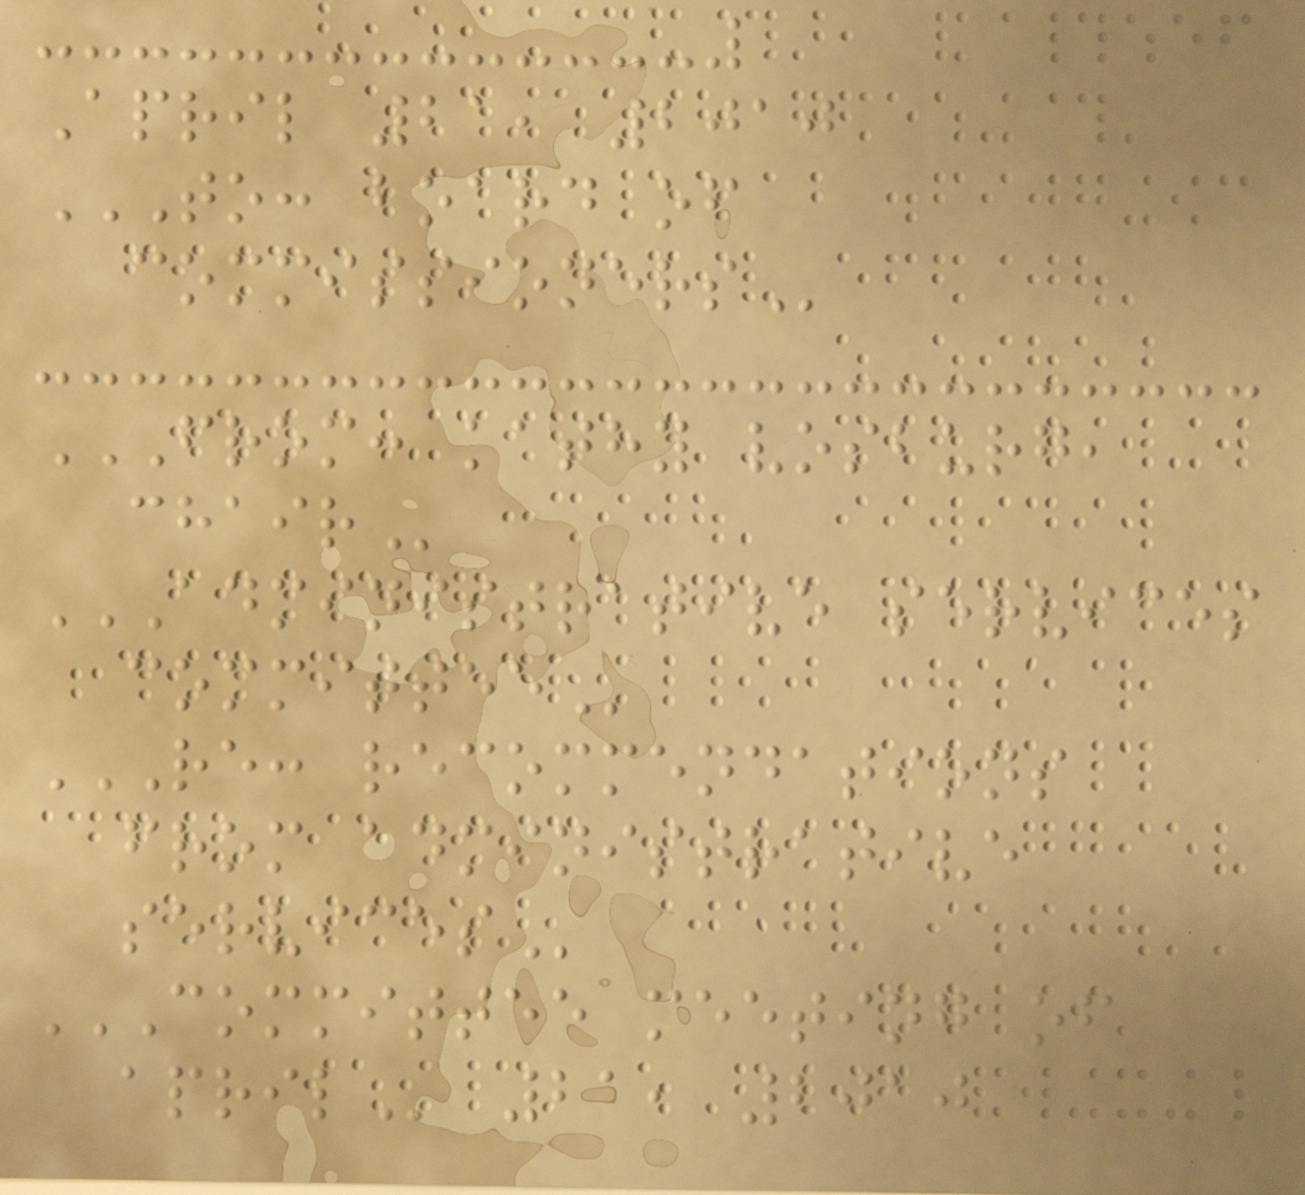April 21, 2010
TO: BOARD OF
COMMISSIONERS
FROM: KATHY VOSBURG,
CHAIR
ADMINISTRATIVE SERVICES
COMMITTEE
RE: RECOMMENDATIONS
FROM ADMINISTRATIVE
SERVICES
COMMITTEE MEETING OF
APRIL 21, 2010
